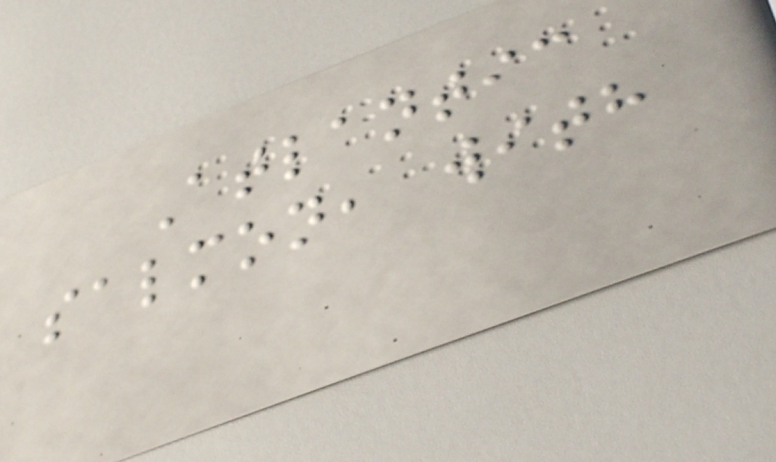Atlantic
salmon, with
